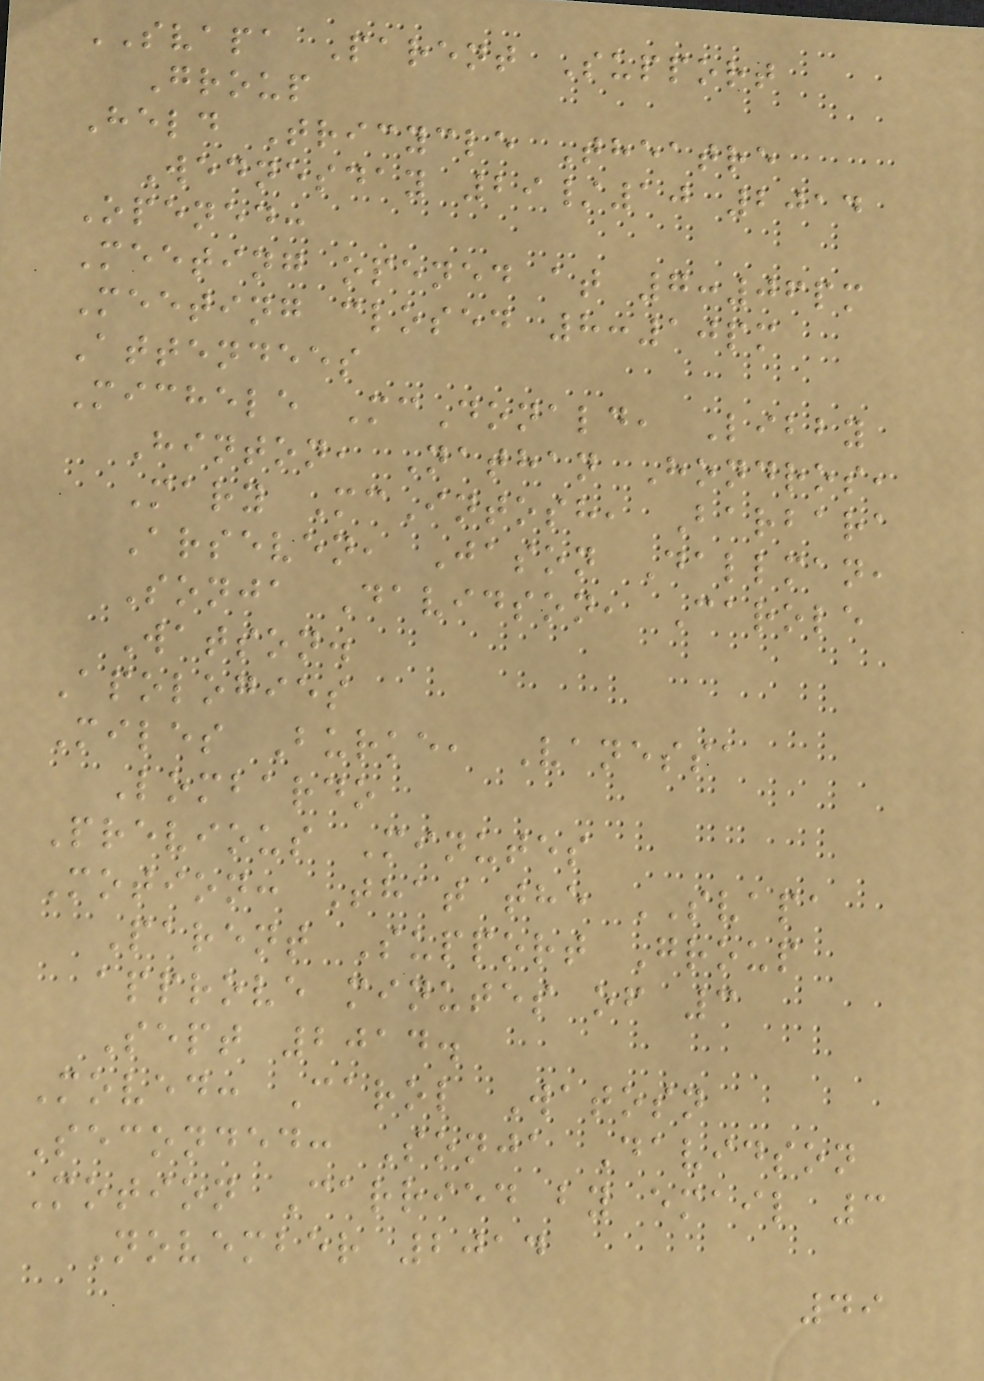SVAPA Parent Support
Group
Held Tricycle Theatre
Wednesday 29/10 2014
Opened:
Meeting opened at 7:06pm
Meeting closed 8:10pm
Attendees
Michele McDonald, Libby
Hinton, Nathan Hondros,
Mary McIntosh, Barbara
Arseven, Jason Dallman,
Sonja Davidson, Carole
Watson.
Apologies
Miles Burke, Vanessa
Lombardo
Previous Minutes
Motion: That the SVAPA
Parent Support Group
approve minutes of 3
Sept 2014.
Moved: Carol Watosn
Seconded: Sonja Davidson
Motion Carried by email 3
November 2014
49
